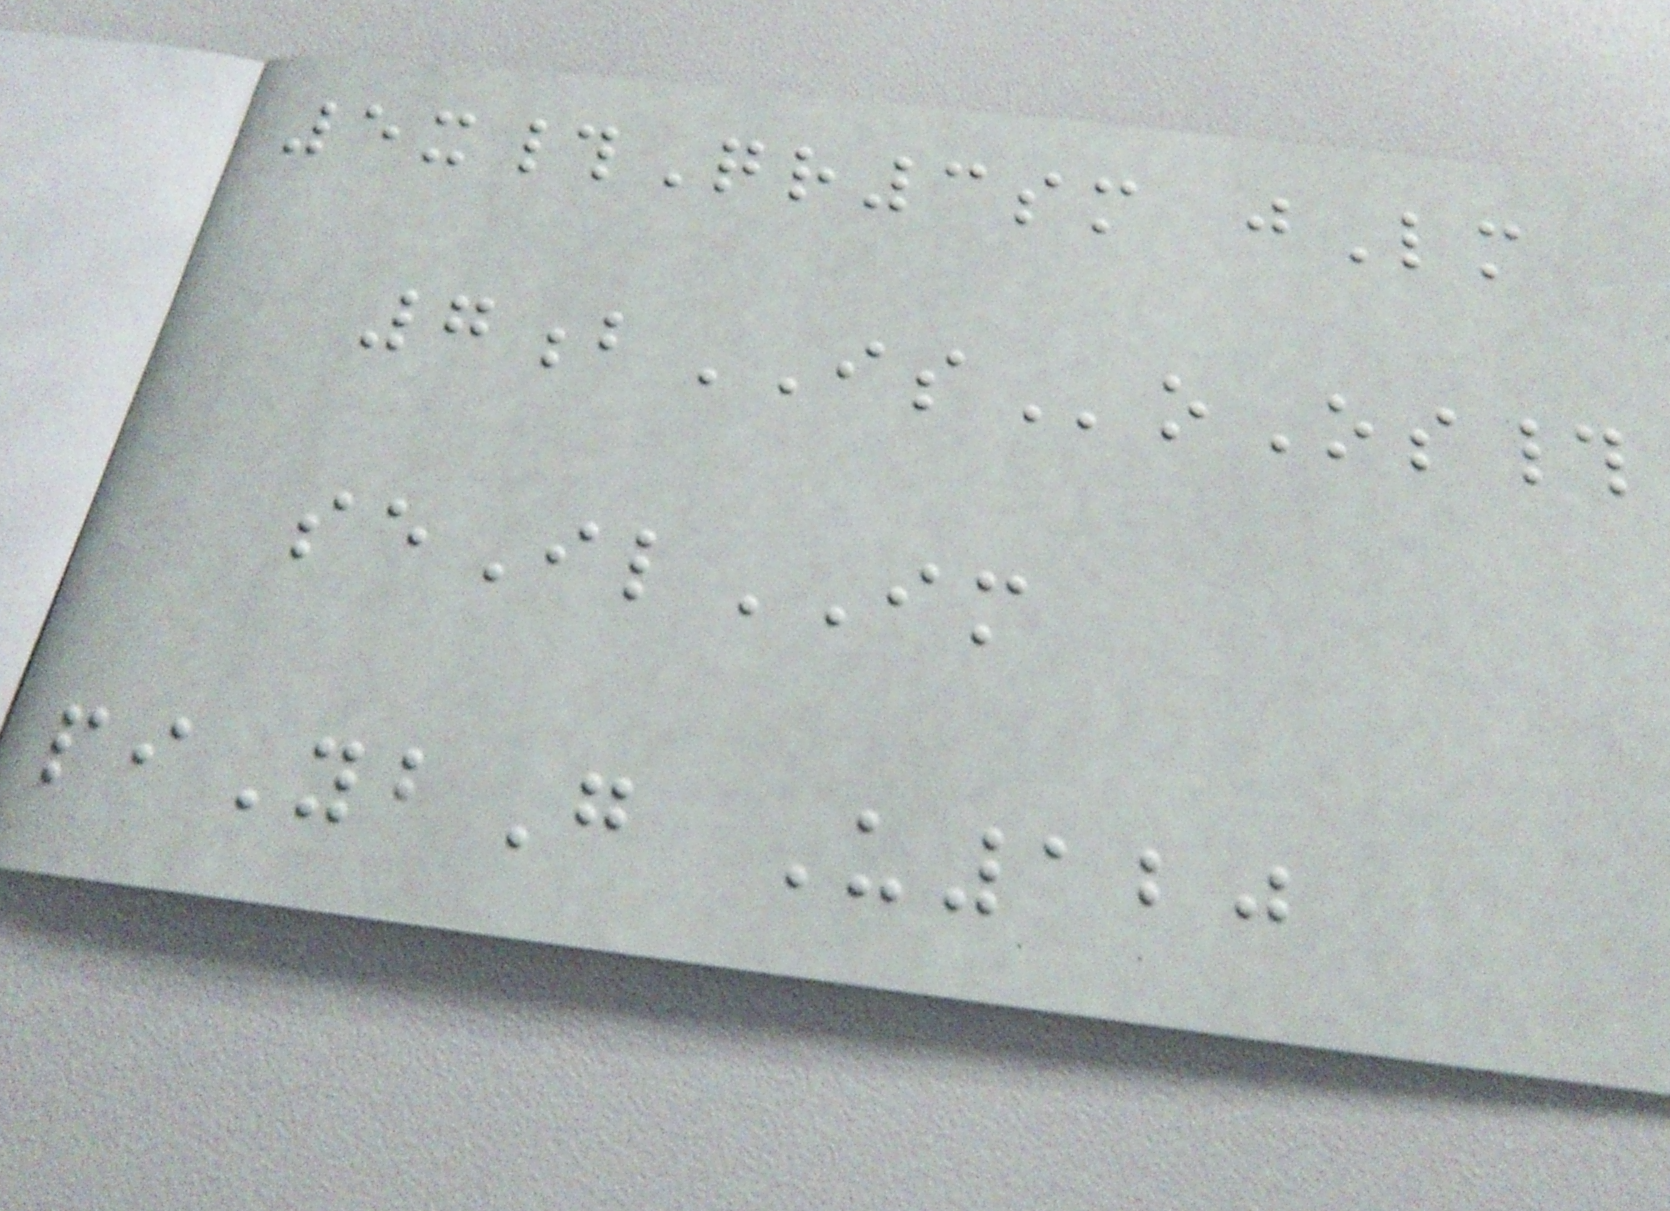5x#Qr3sm jLm
7bISoOs#
seIlIM
piYbG U120
